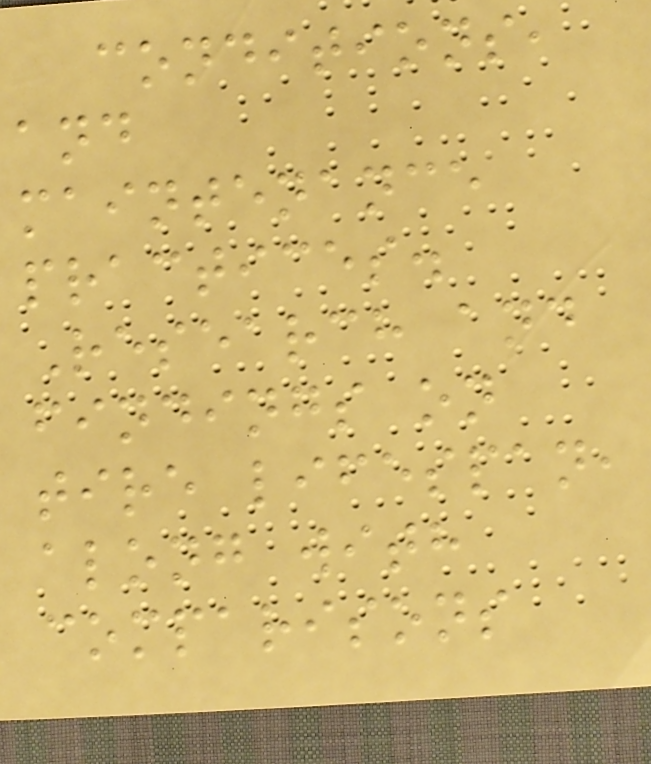conditions,
and
maintenance
practices.
Research and
findings on
tire lifespan,
along with
comparisons
